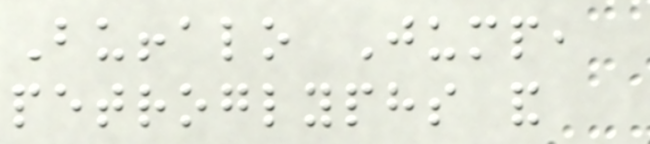Buffalo Jump,
petroglyphs and
